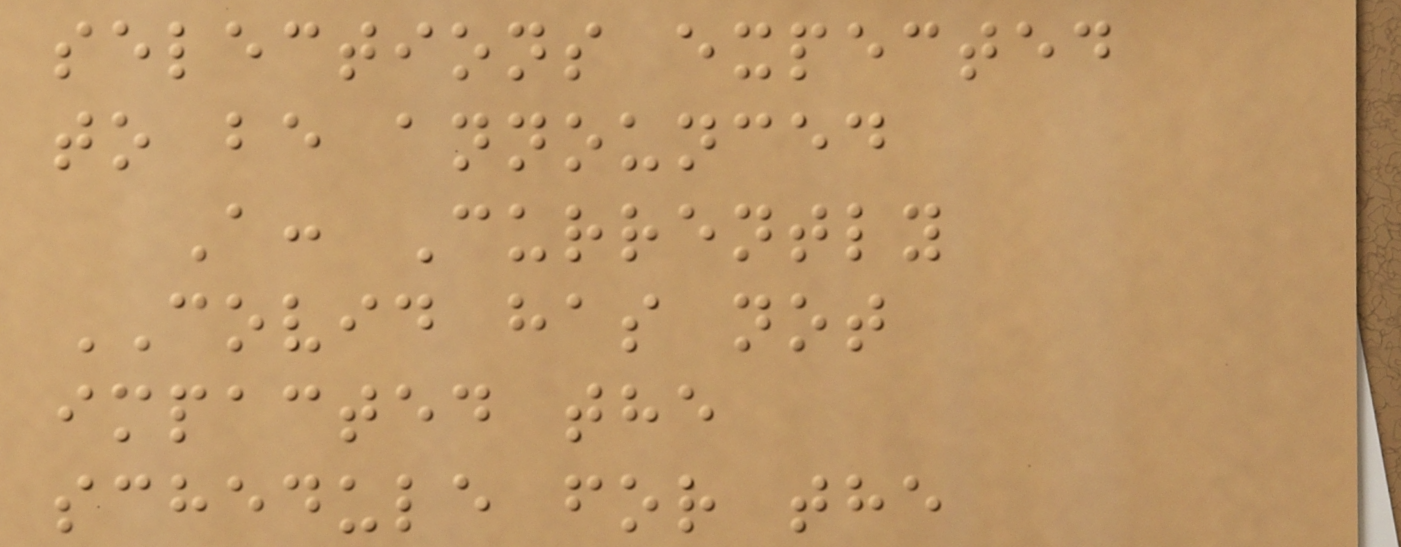selections expected
to be announced
A: Currently
COVID has not
impacted the
schedule for the
